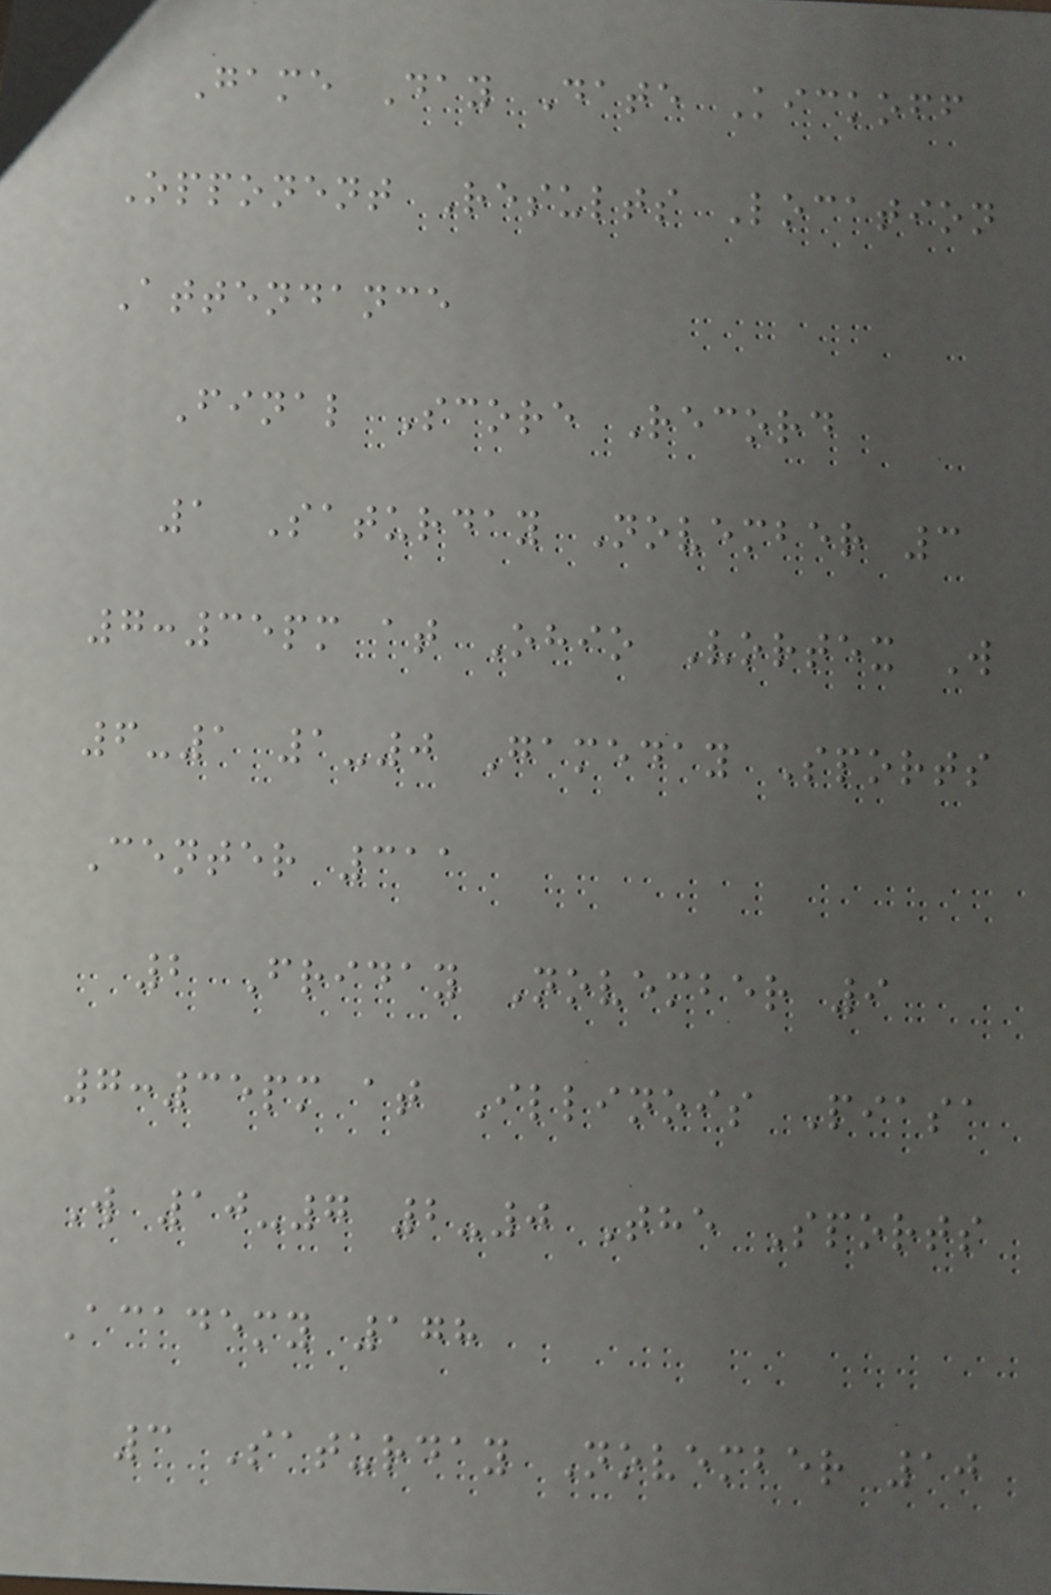Game Day Date Kickoff
Opponent Results Location
Attendance
Final Score Record
1 Saturday November 3
7:35pm at Ohio Vortex W
6-1 1-0 Gameday Sports
Center 311
2 Friday November 9
7:35pm at Illinois Piasa
W 10-7 2-0 The Sports
Academy 178
3 Saturday November 10
